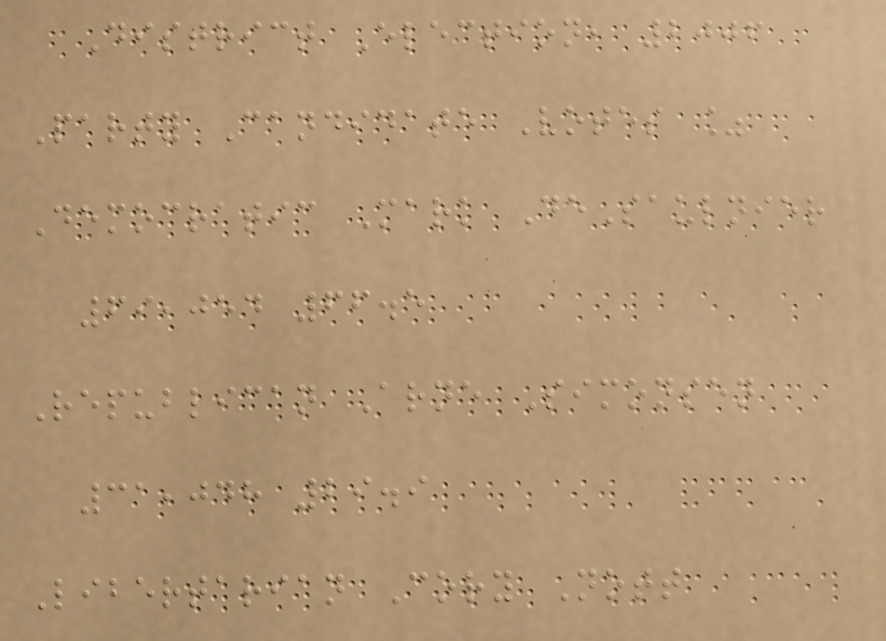District Election, 2006
Party Candidate Votes %
Democratic Mark DeSaulnier
69,054 66.5
Republican Arne Simonsen
31,048 29.9
Libertarian Cory Nott
